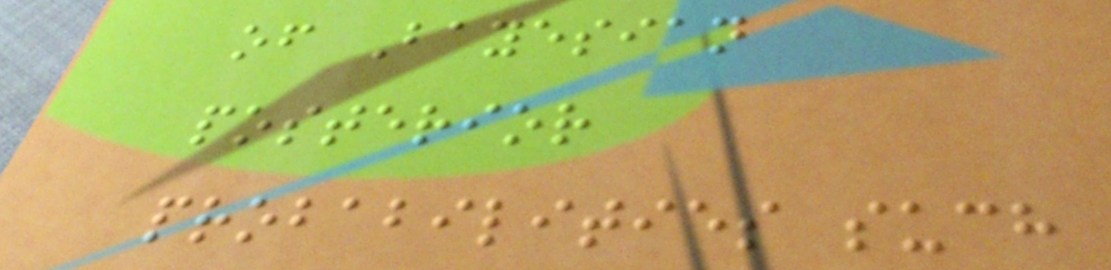of Bayesian
posterior
probabilities such
